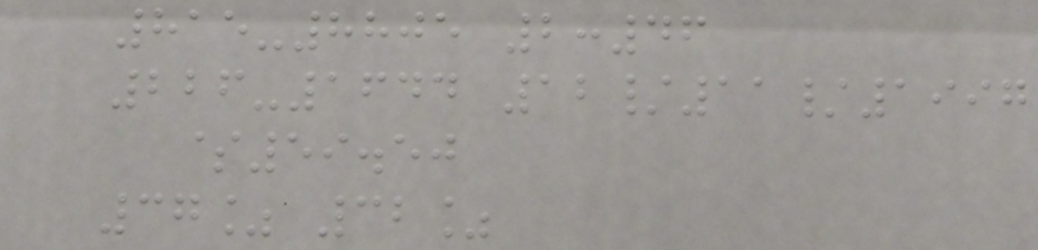815-8805 2:46
226-1644 12/11/1997
$59.50
37% 32%
